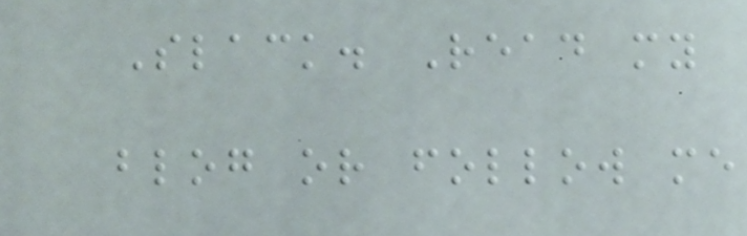Slack. Read my
blog or follow me
